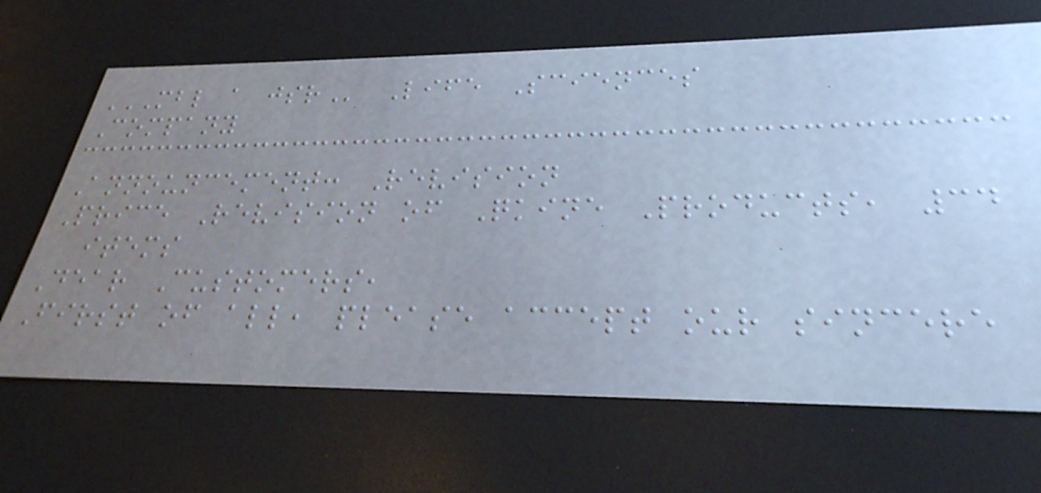MBL A JSR Life Sciences
Company
Announcement: Revision
Price Revision of Qkine Products, 34
items
Dear Customers,
First of all, please accept our sincere
